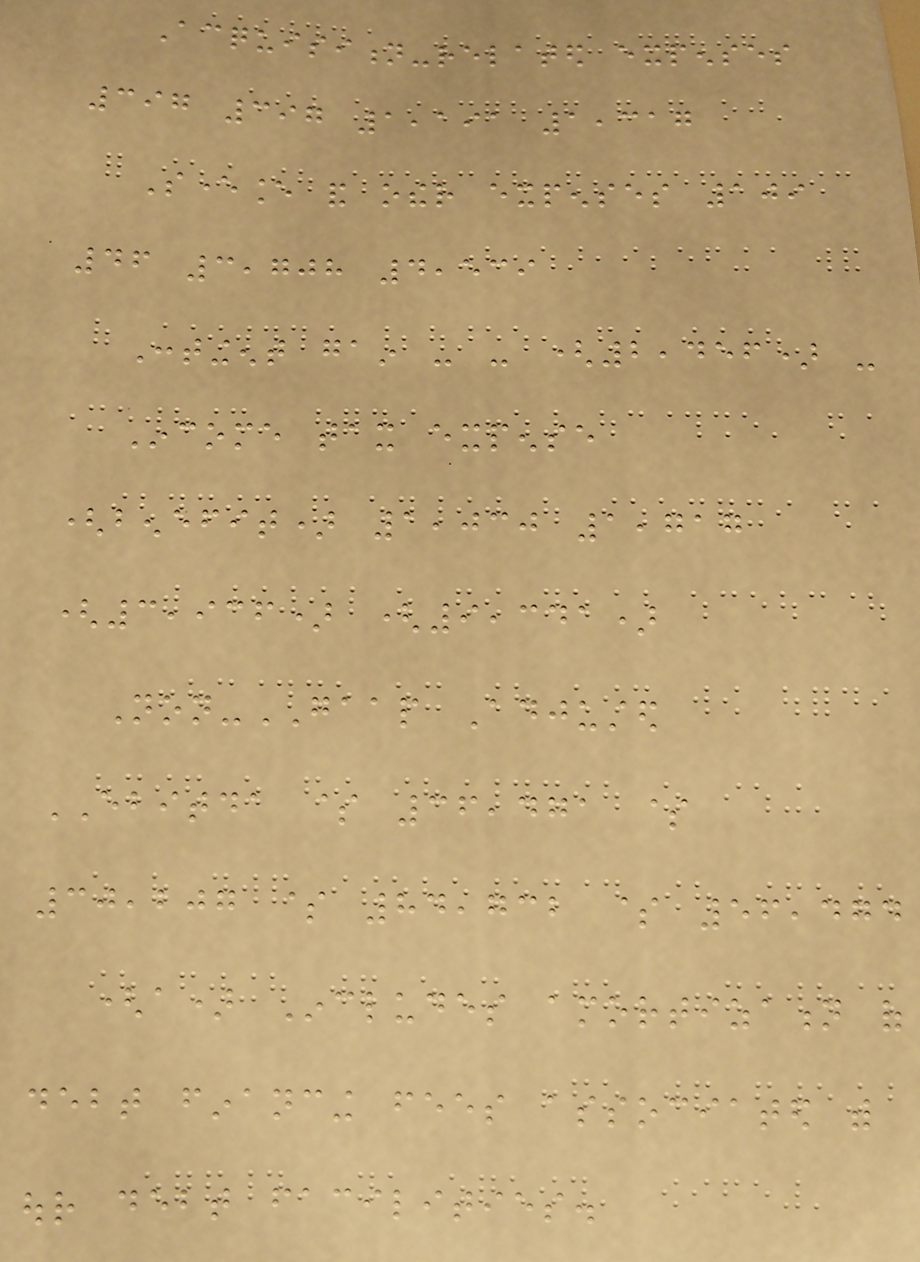Acquisition-related expenses
397 397 1,191 1,317
Severance and other expenses 109
46 3,708 4,539
Contingent gain - - (2,456) -
Income tax expense
(benefit) 1,030 1,717
(3,936) (9,341)
Non-GAAP Adjusted
EBITDA $ 36,471 $
30,207 $ 84,732 $ 56,474
(a) Includes amortization of
debt financing fees associated with
our debt facilities.
